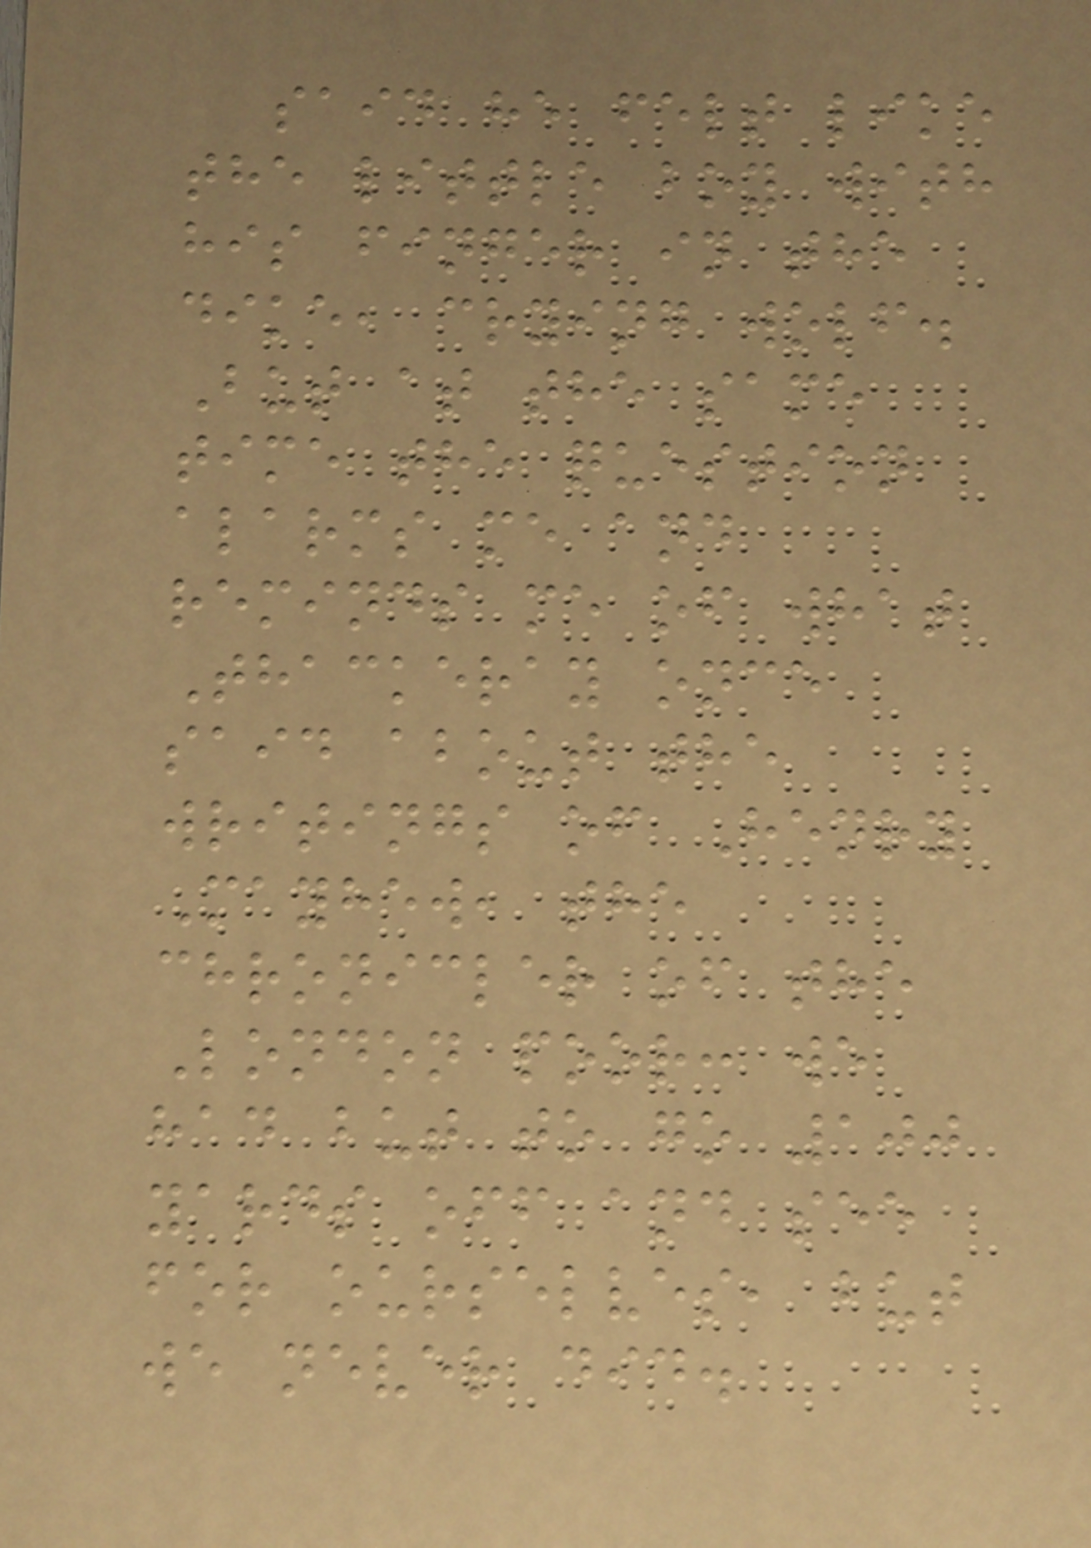said he felt like
the little boy with
his finger in the
dike, crying wolf.
But at the same
time the question
alarms me and
reminds me of what
Thackeray once
said about the
writings of Henry
Mayhew, the
chronicler of the
London poor: we
had but to go 100
yards off and see
for ourselves, but
we never did.
